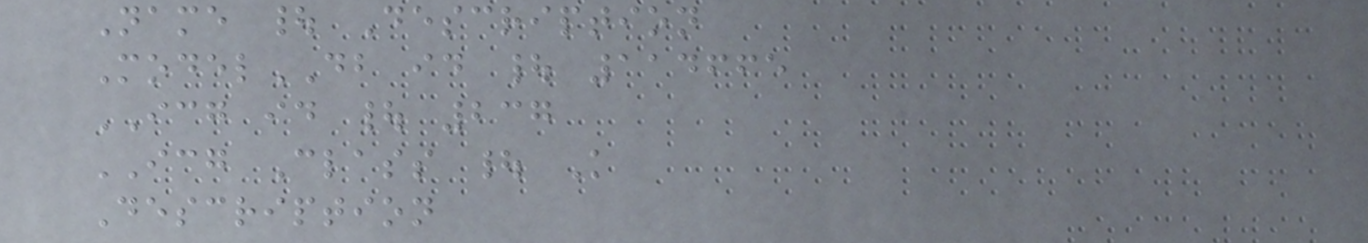Name | Description
ModelDB id | 114665
ICG id | 237
ICG Class | K
Description
